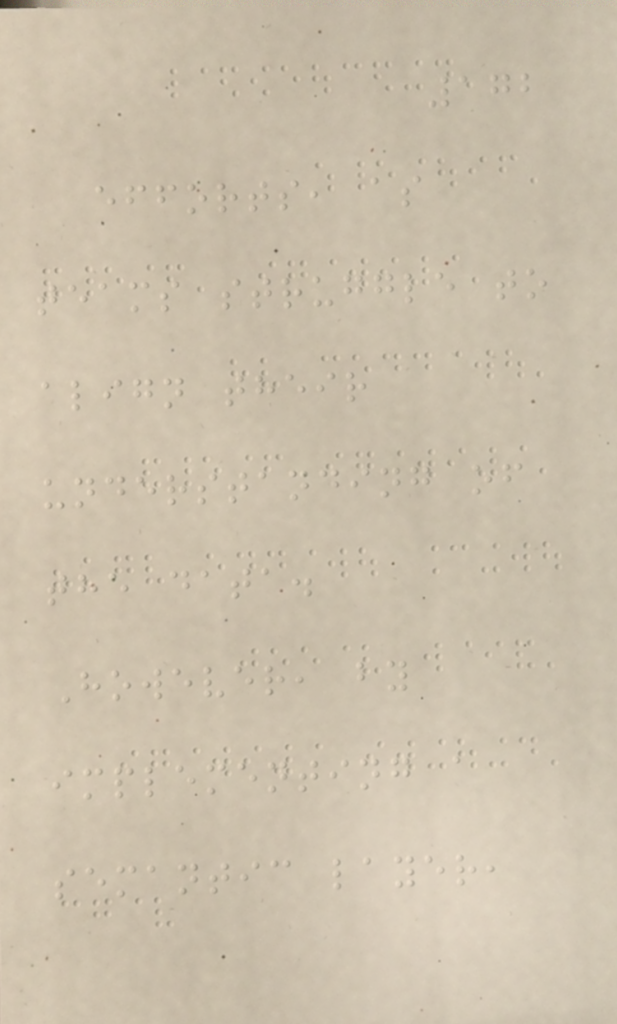172
efforts, as
teams struggle to
align their
understanding of
the data.
However, by
implementing a
semantic layer,
